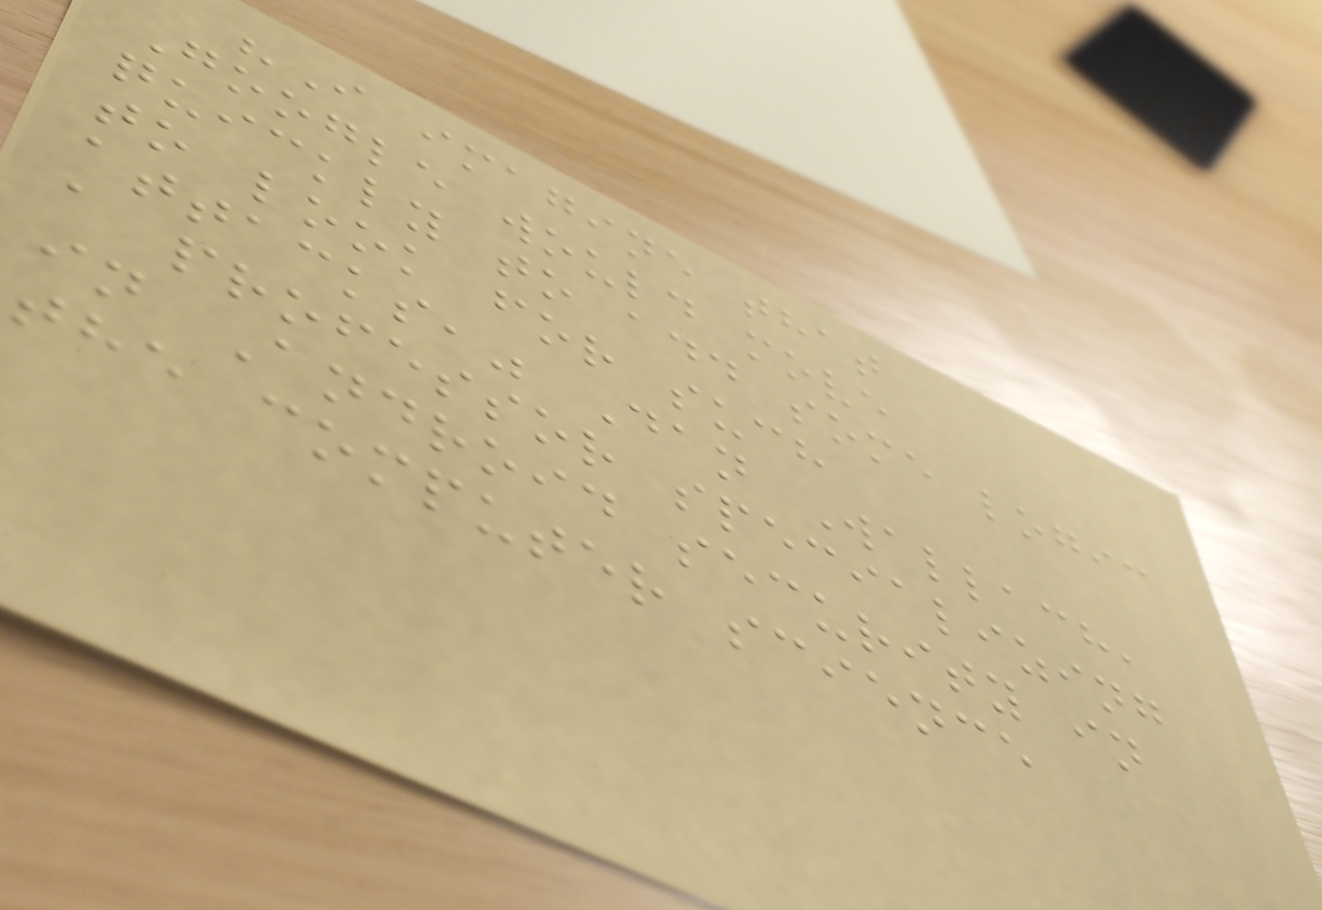"I imagine that
Google would move
quickly to add some logic
to look for such
attacks," Dan Wallach,
a professor specializing
in Android security in
the computer science
